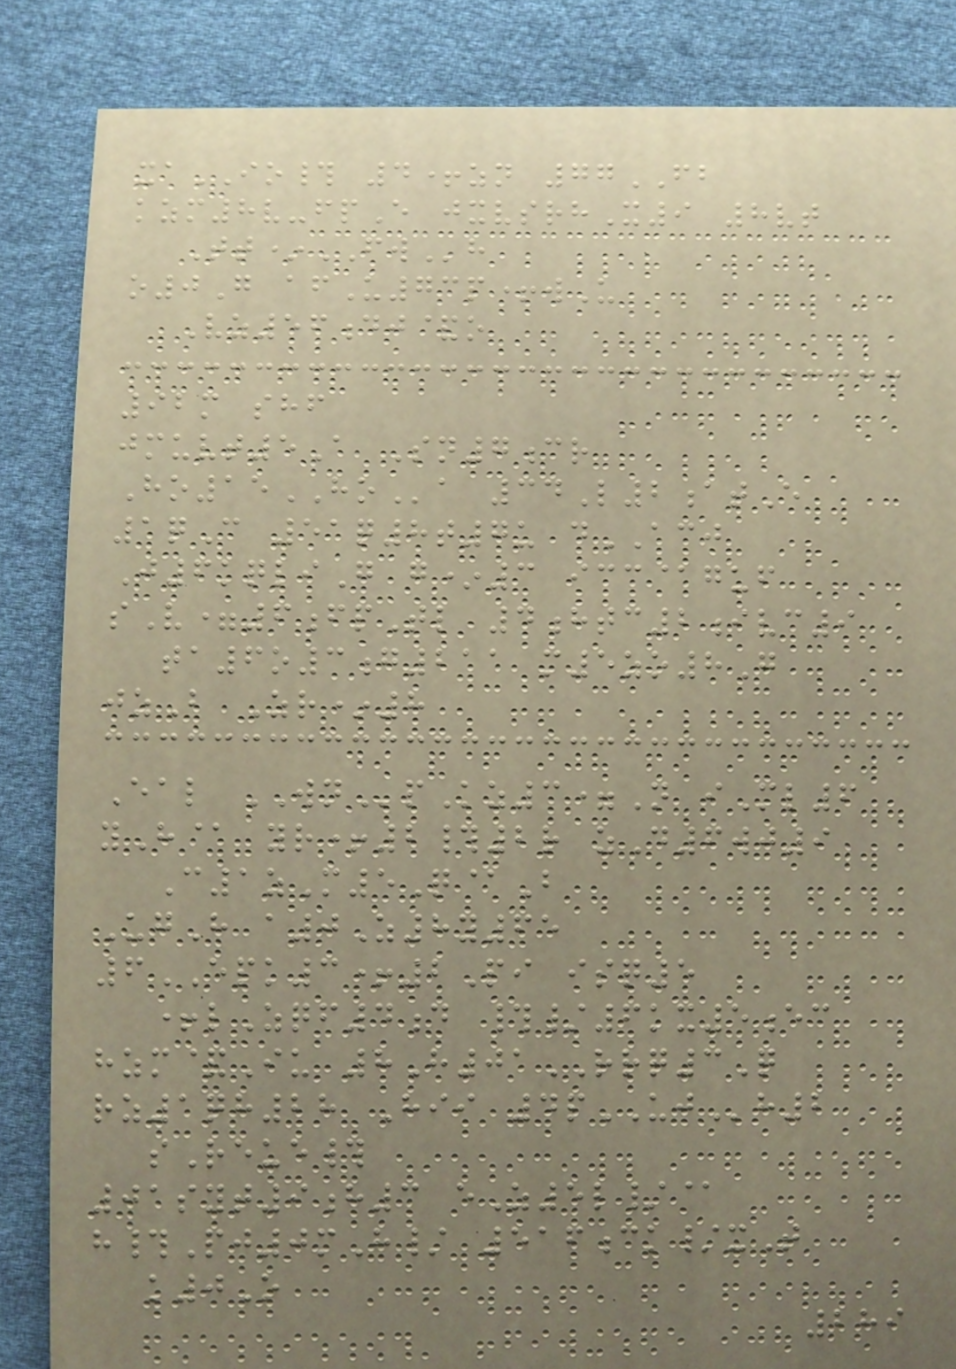xaIO# 4+zn 77FB
kzm8v-fpE jxvsrhX9 8vt
Tt*FWh
o0G afU73p+wU
Vz56dj&o
92m shf
jmuvt5A Sn7cr
Ho15HOa 34L2atE
1qC 51q8t7u dACJ
J6kqliG g*3 icc@guf
sV=6fpTl 4htc2ivc9
ta6o3g211 m5zo8G
jzB Zr*8
Eal WNpKz3=N iMl6
yH@ yr+2#2r zD6wj9
C1zM5Q@B
UgH a0Z8y65
6EPK3+2Pi isq5
+lZqf4d #/6kx5ec
hzm&Iu 8H01RRQ3Q
rz1qh28 Hii 4pUJh2
sReue#
01syt9h3 eZ5l/@
h#Pj0mH/ 516ck/xT
k0O
289
